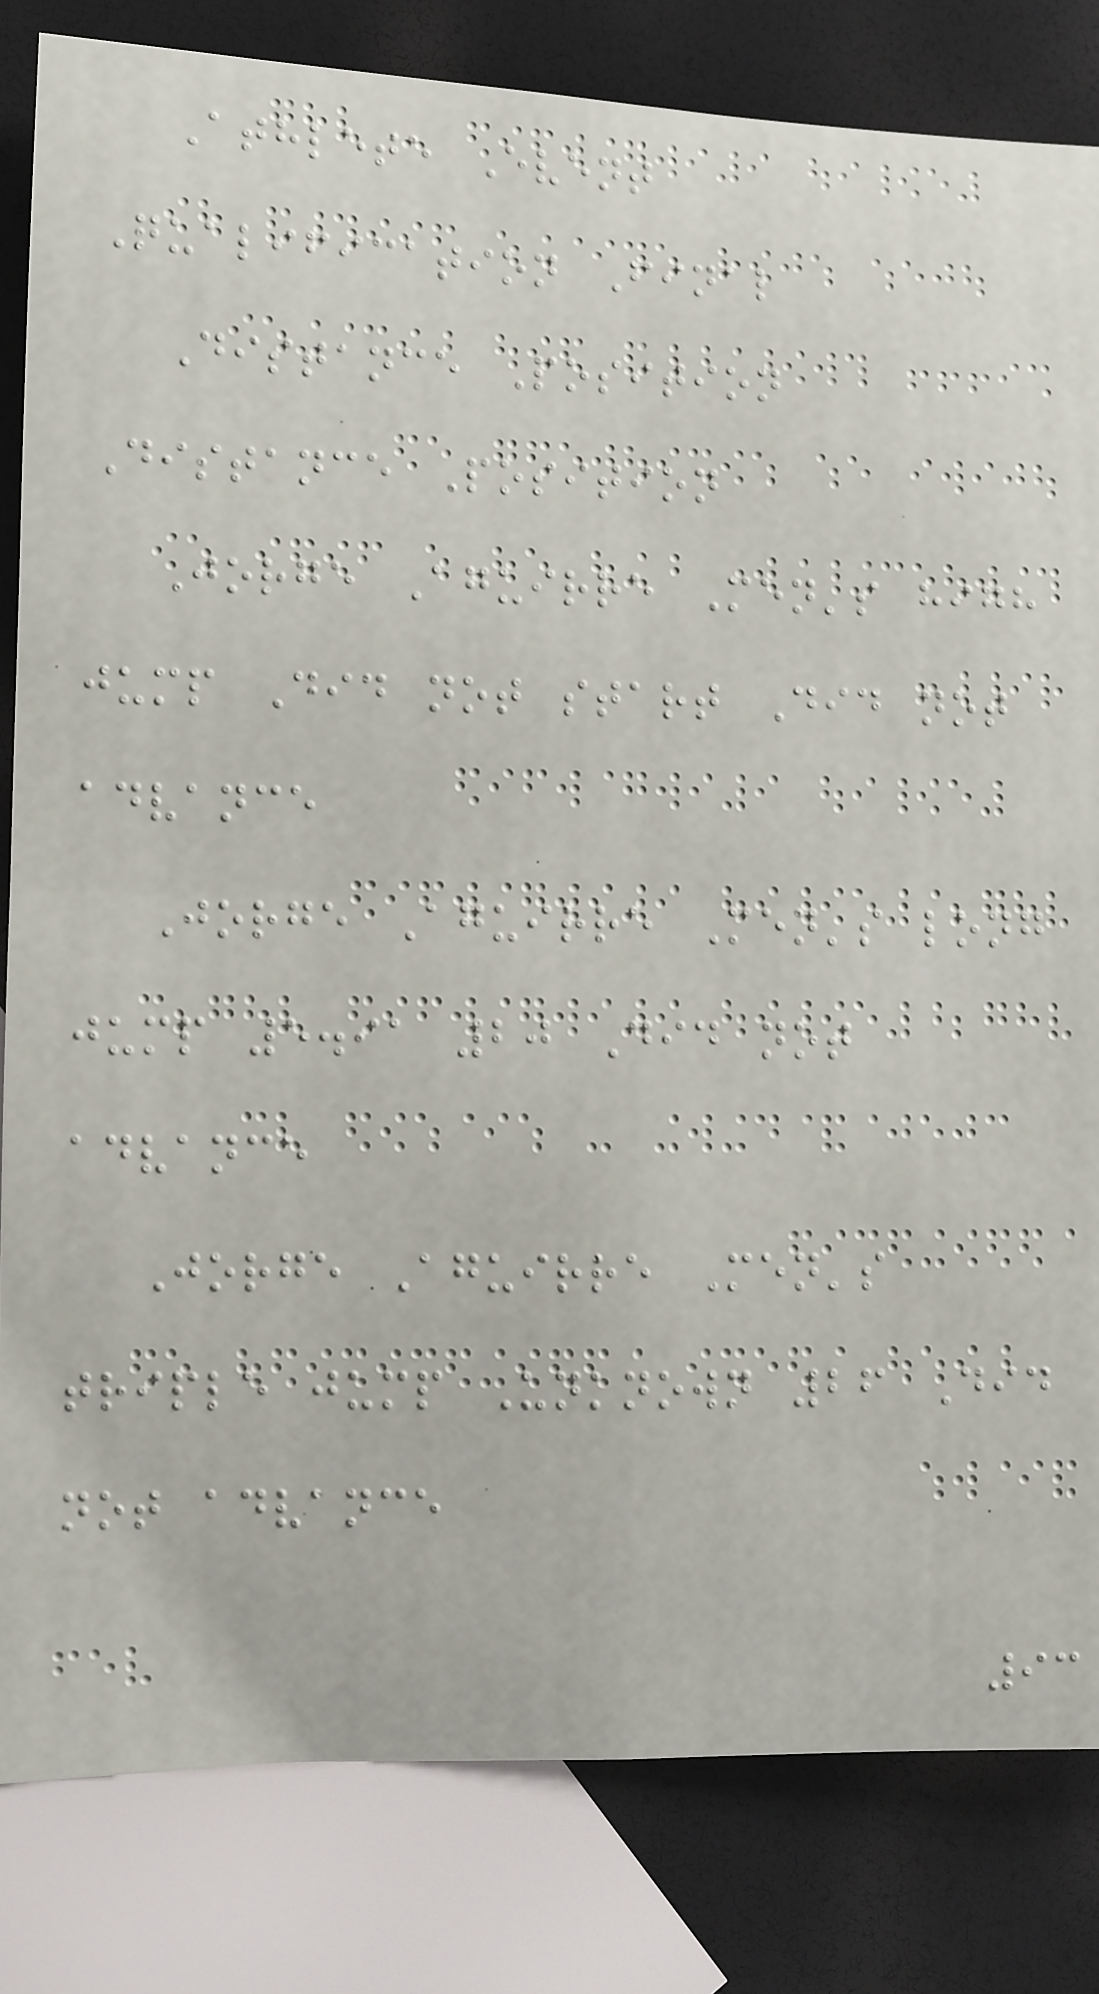Athlete Event
Qualification Final
Distance Position
Distance Position
Jorge Aguirre Men's high
jump Did not start Did not
advance
Jorge Aguirre Men's long
jump 5.91 20 Did not
advance
Jorge Aguirre Men's
triple jump Unknown 26 Did
not advance
93
